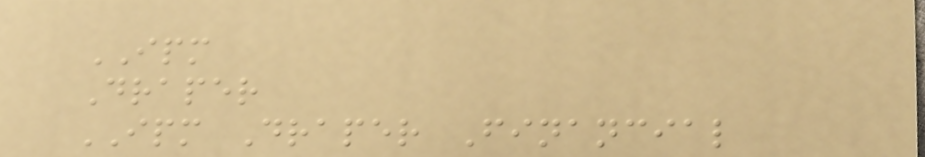IPM
Draper
IPM Draper Financial
